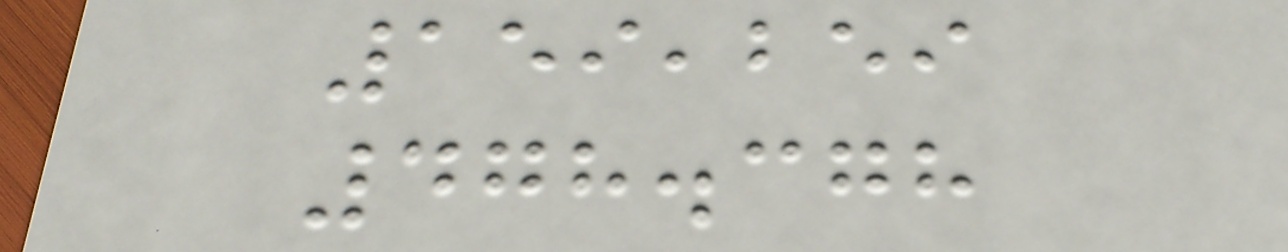159,259
478.378
